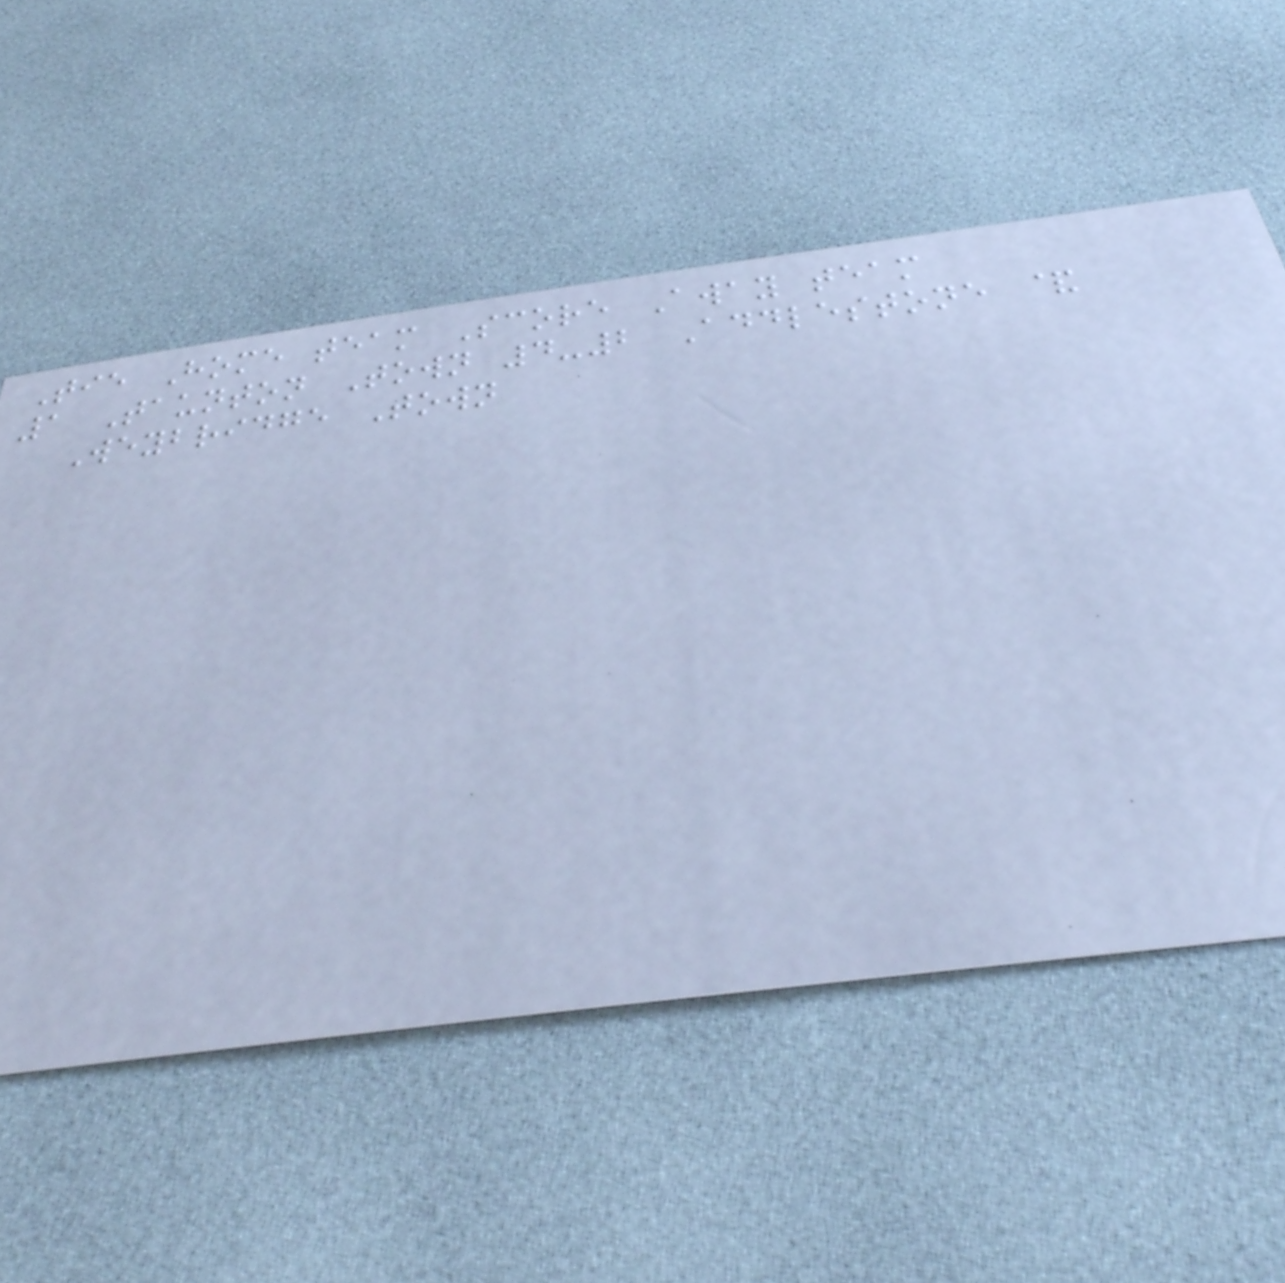Tie Home team Score Away team
1 Taunton Town 4-2 Addlestone &
Weybridge Town
